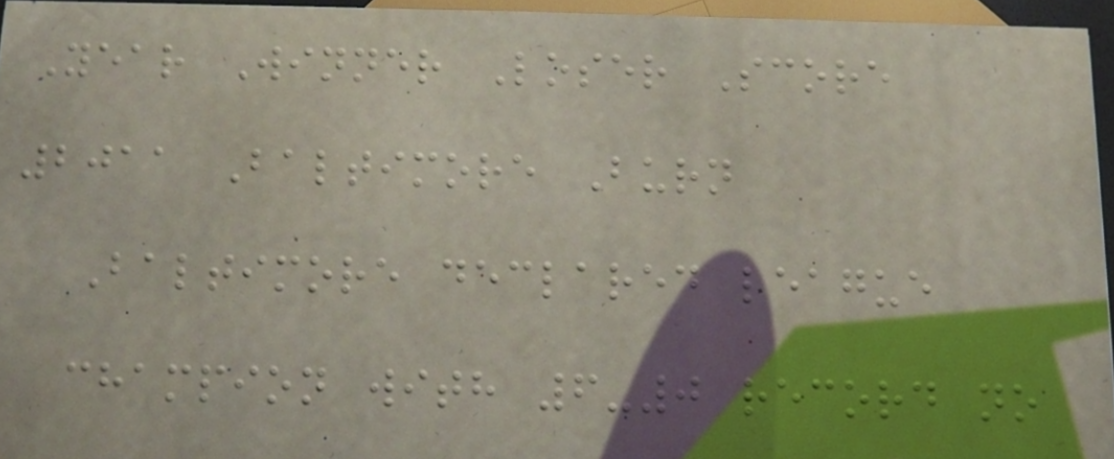Year Winner Loser Score
2011 Baltimore Burn
Baltimore declared league
champion with 6-0 record no
